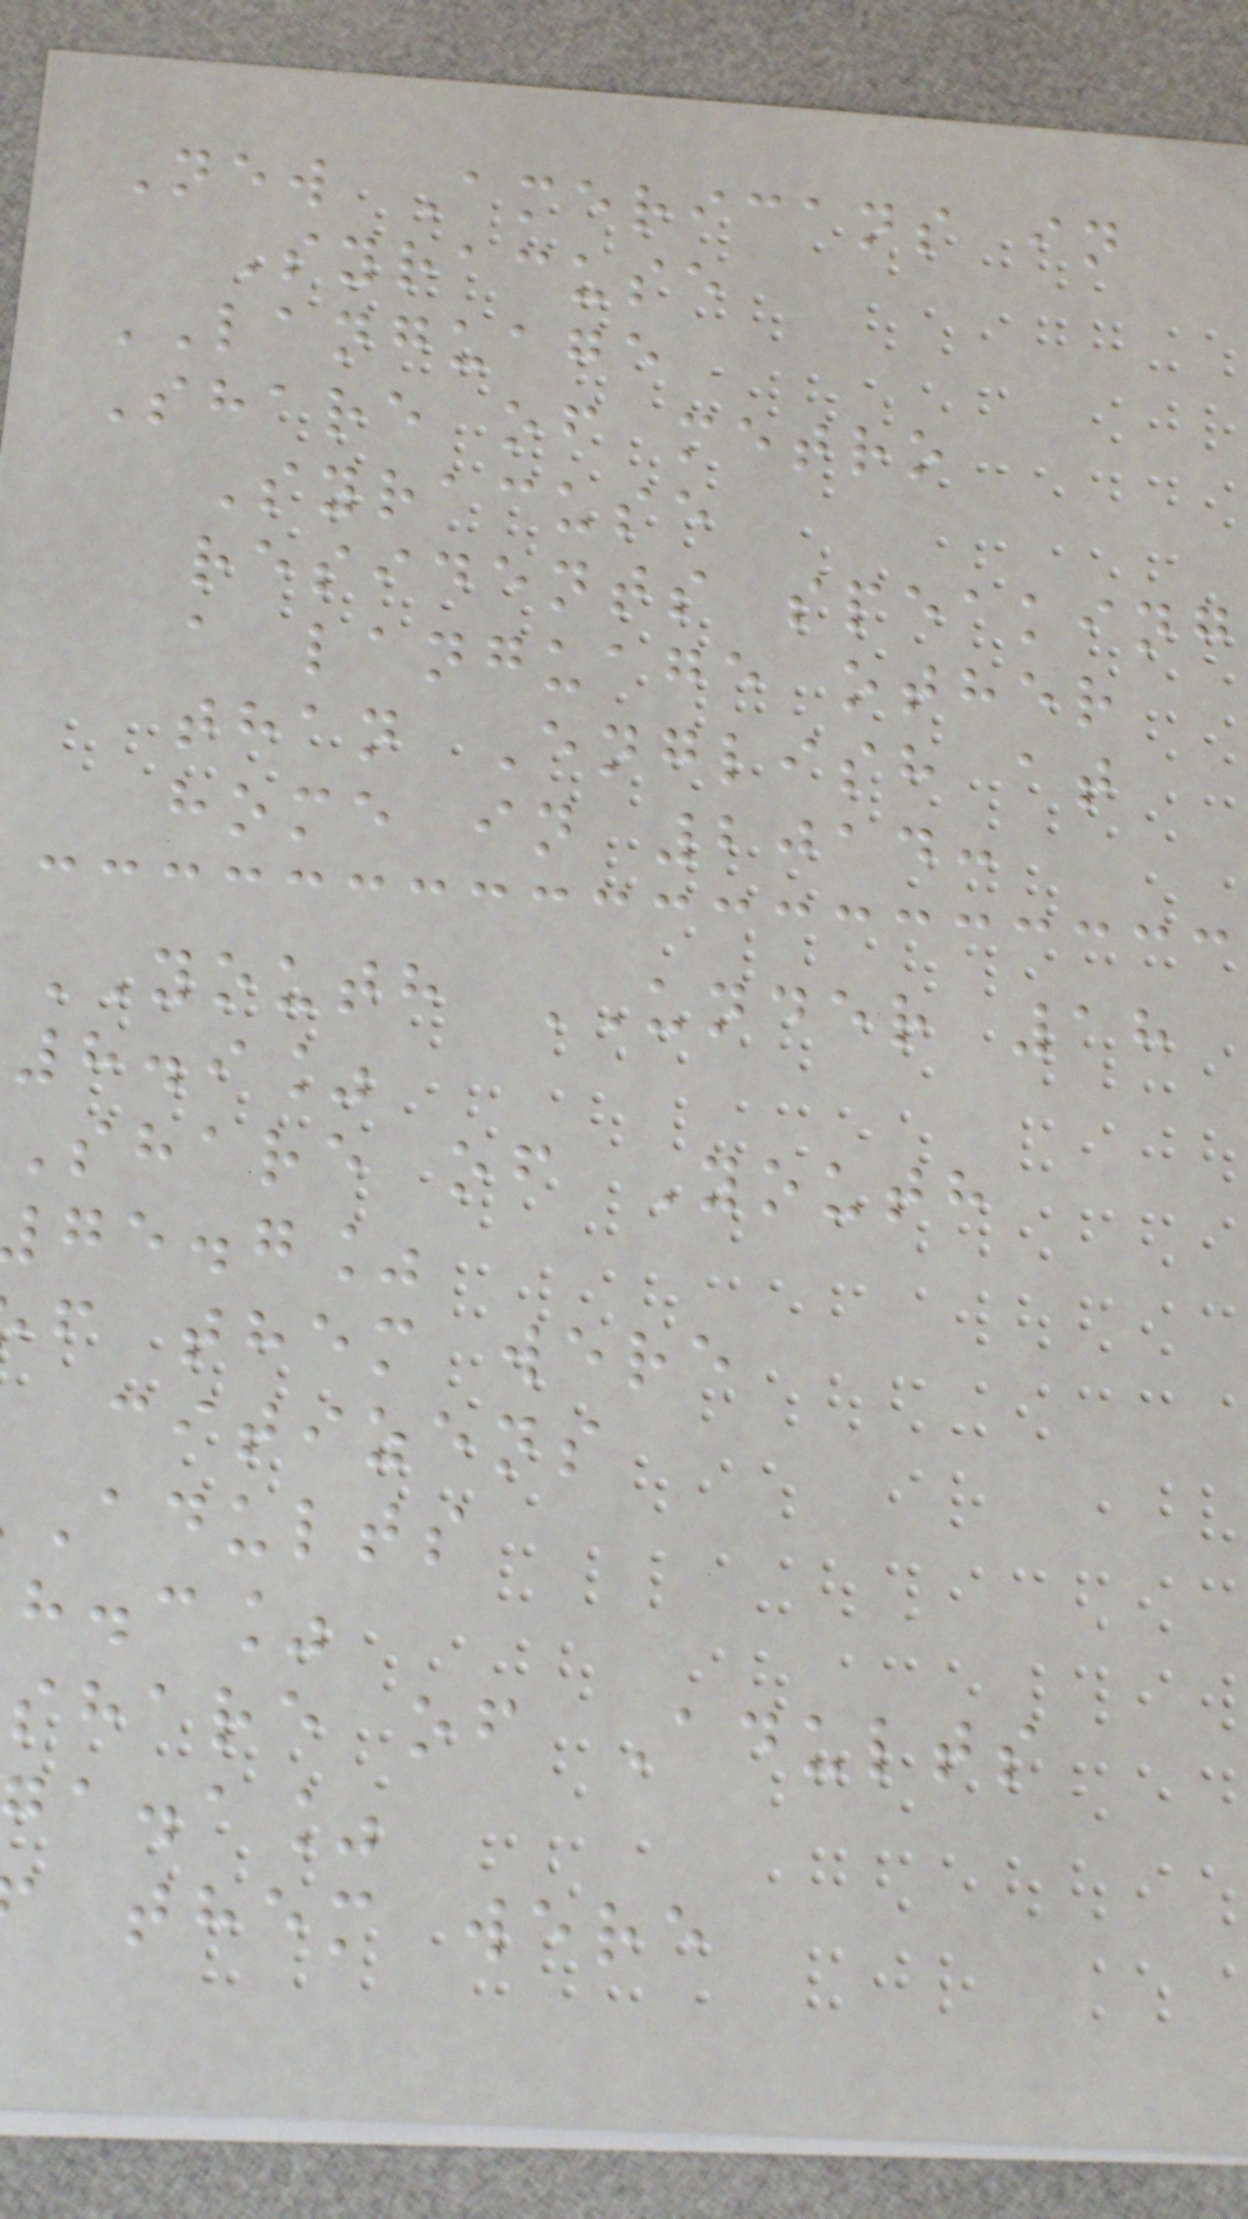New Americans in
Syracuse
LANGUAGE
Share of metro
Syracuse
residents speaking
a language other
than English at
home in 2014:
YOUTH UNDER 18
8.9%
Share of Youth
ge.g%
f them were
citizens
adults
h.c%
share of Adults
a.a%
them were
